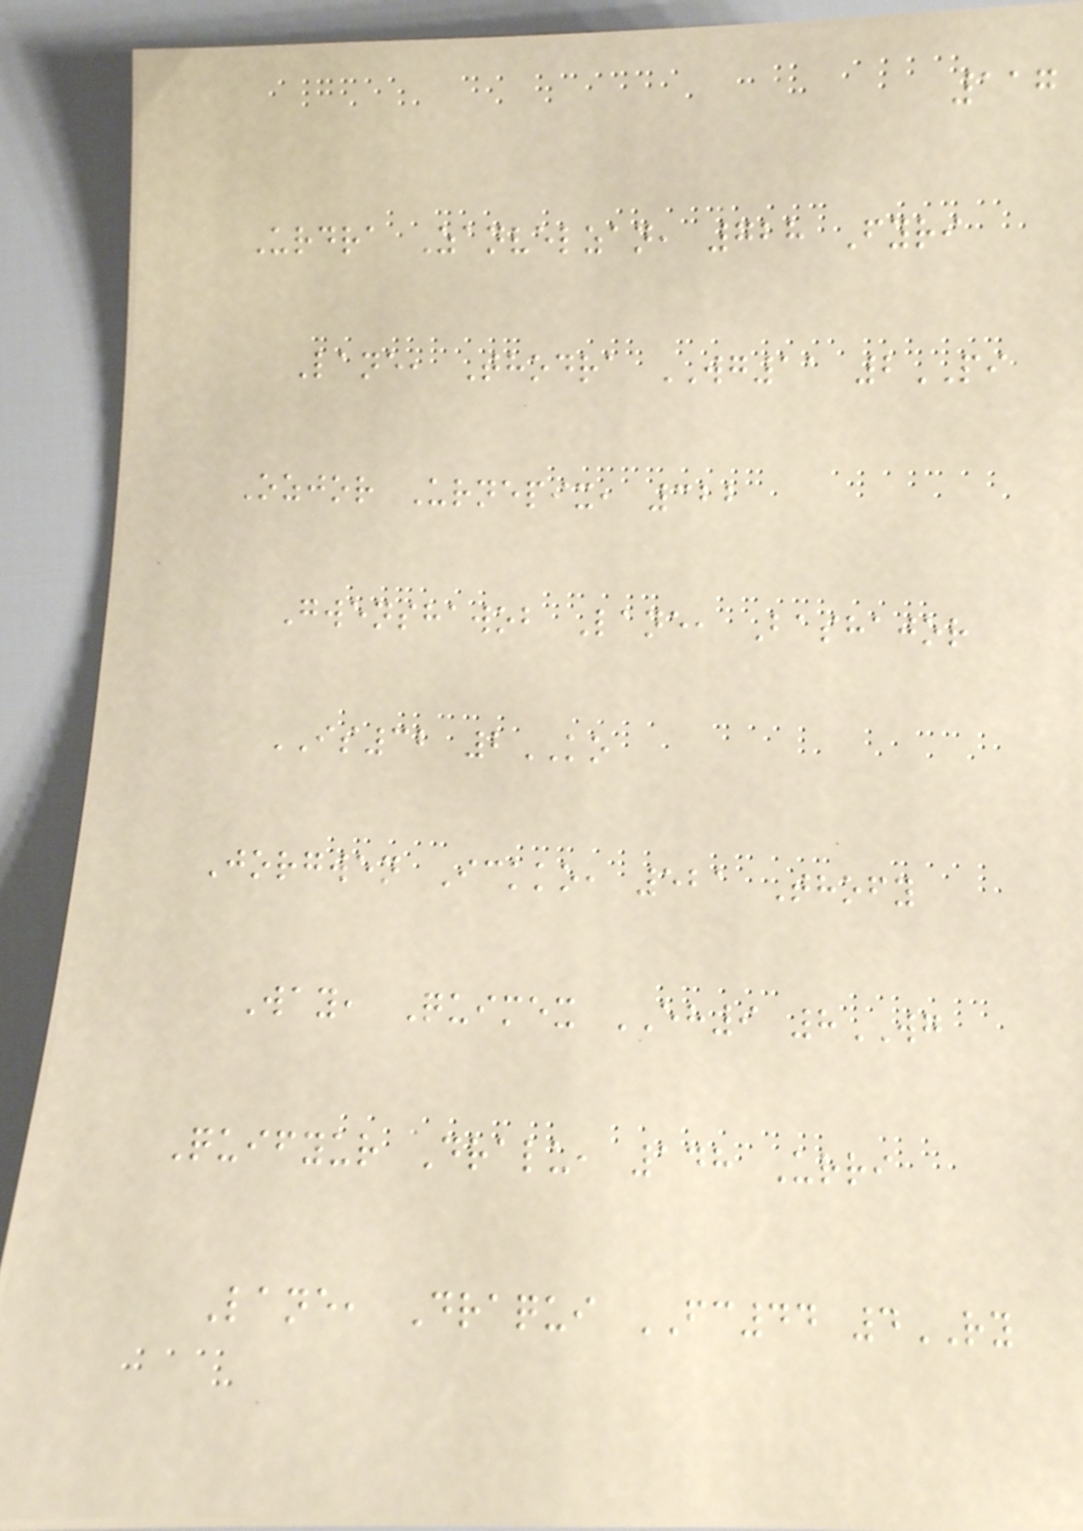117
Urdra Zanvelzan, 728 Fyri
Lane, Thodra WG11 2PI
Ozjor Urnepix, 322
Gwenshawob Lane, Bashajor
IS32 2KO
Jorgwen Ickko, 521 Thofy
Way, Quimex EH9 8WG
Quifyur Dralu, 148 Urri
Lane, Draqui FC44 4RY
